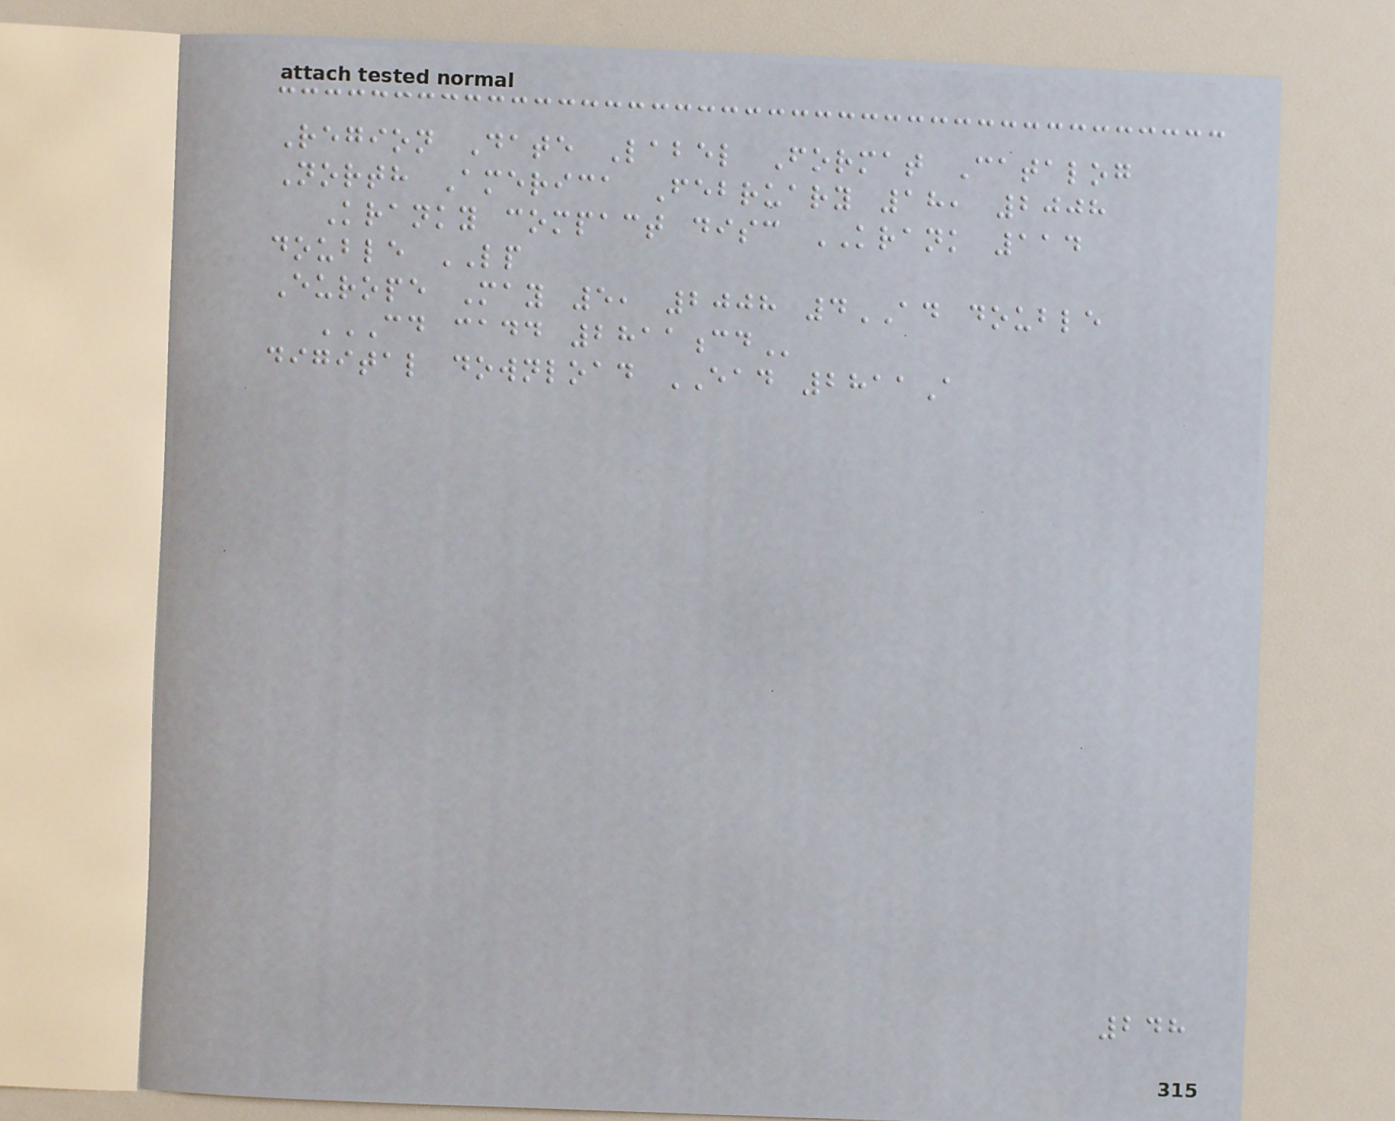Region Date Label Format Catalog
North America February 18, 2008
Kranky compact disc KRANK 114
double LP
Europe May 5, 2008 4AD double
CD CADD 2811CD
digital download EAD 2811A
248
